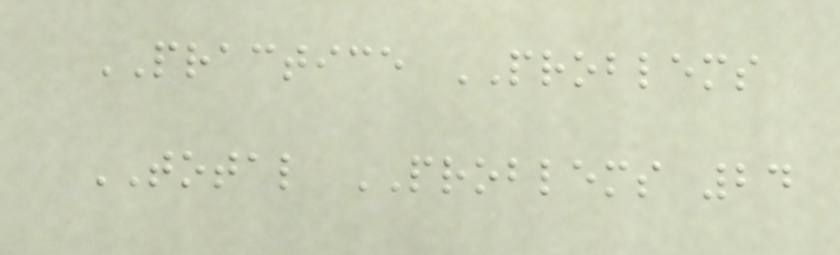PRACTICE PROBLEMS
TOTAL PROBLEMS 24
